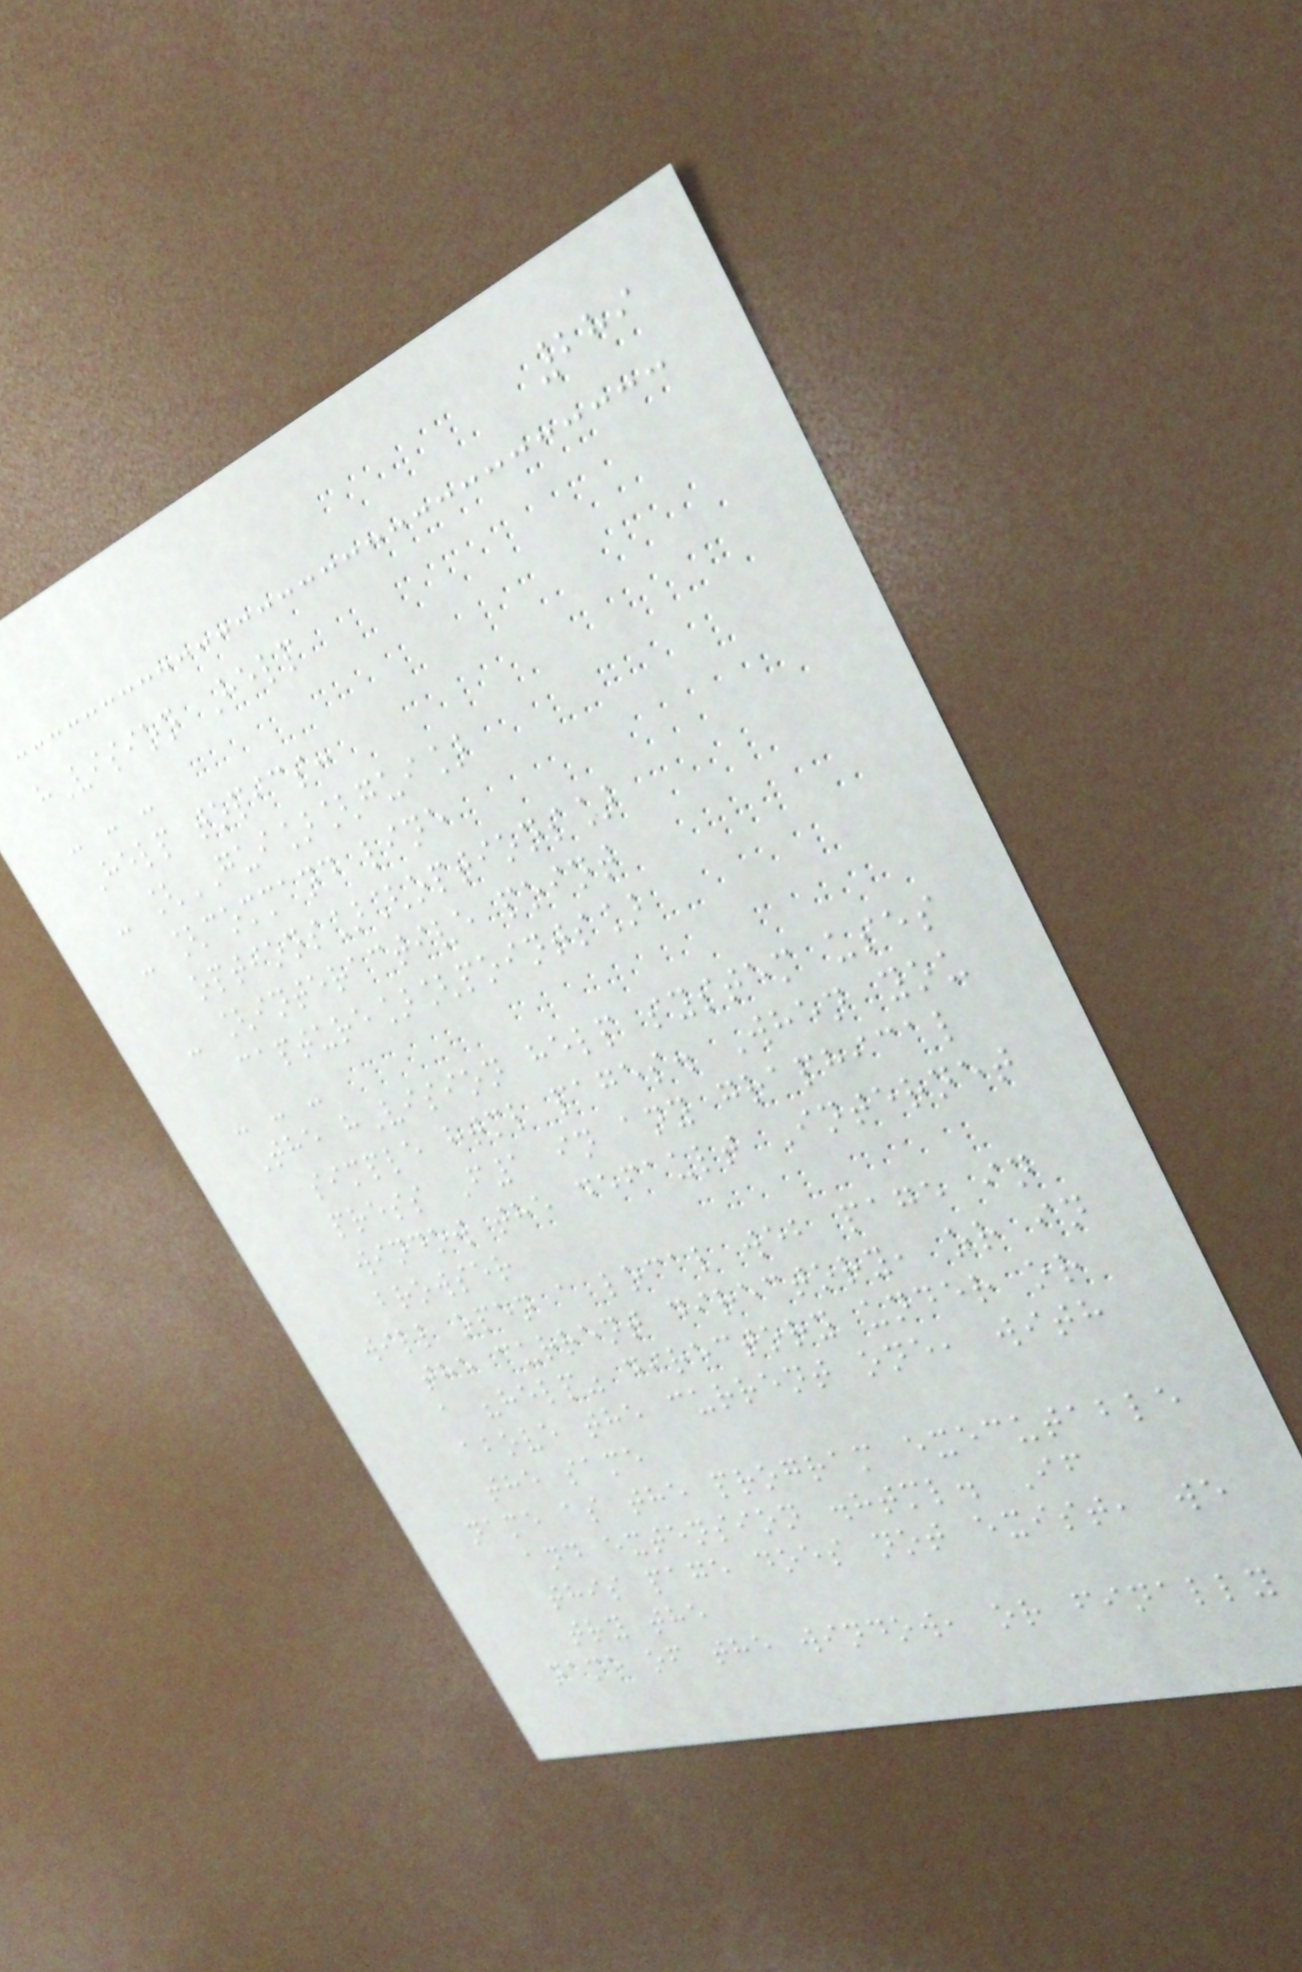289
hVision Help
- - -
Help topics:
- [GUI][gui]
- [command line
options][options]
- [interactive point
capture][points]
- - -
The hVision help system uses
simple html pages. When you
press F1 in any graphical
window the default Internet
browser
will open a local web page in
the current directory, or in
a "help" directory under or
above the current one, with
the same
name as the program executable
and extension .html. If
this page does not exist, we
try the
name of the window, or finally
